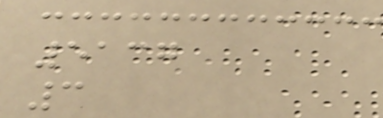5137
3
